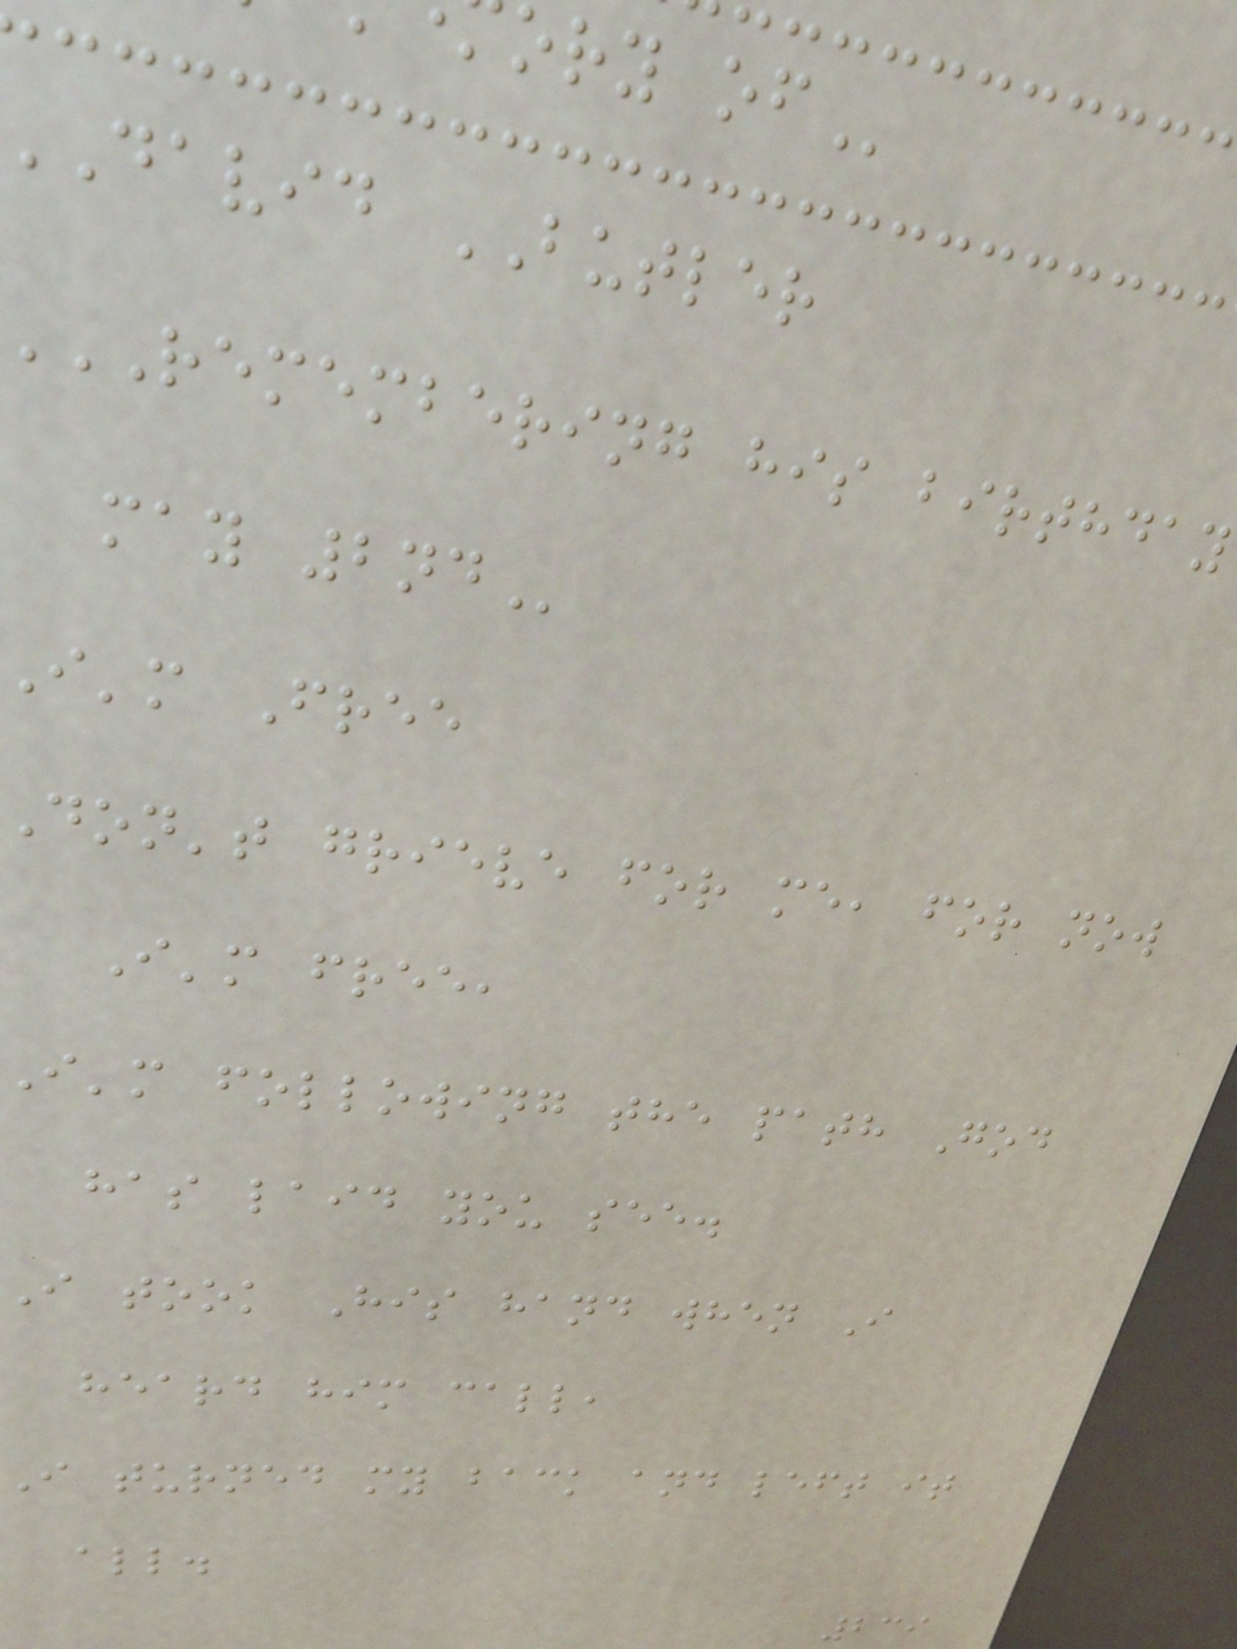david BUTLER
REMEMBERING his birthday
i'm Free
don't grieve for me, for now
I'm free,
i'm following the path God
has laid you see.
i took His hand when I
heard him call,
I turned my back and left it
all.
239
